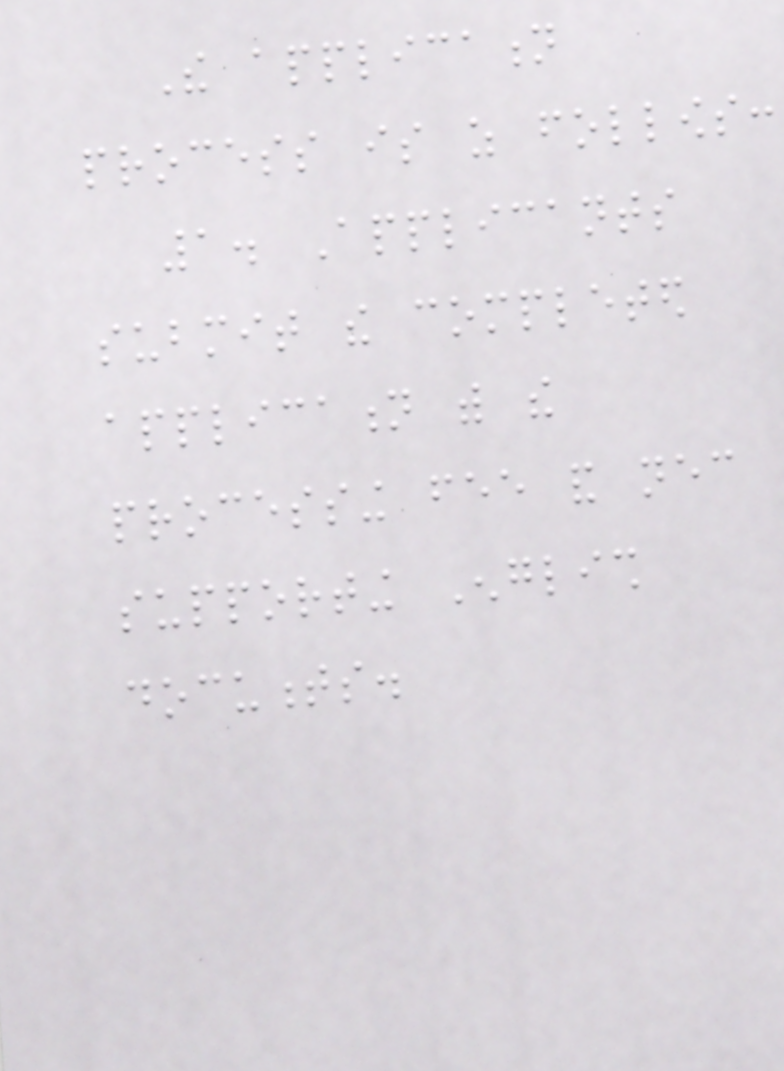The application
process is as follows:
1. Applicants
submit the completed
application with the
processing fee and necessary
supporting English
documents.
